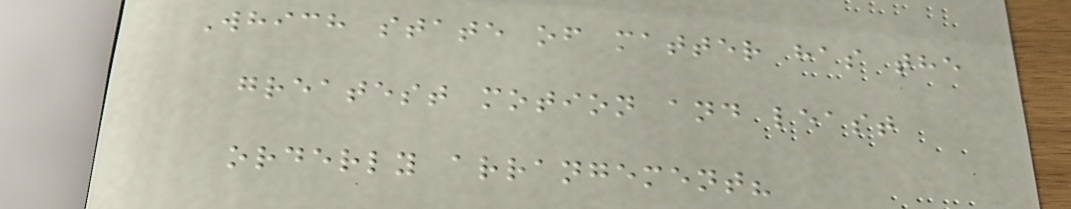Which state of matter has the
greatest motion and least
orderly arrangement?
